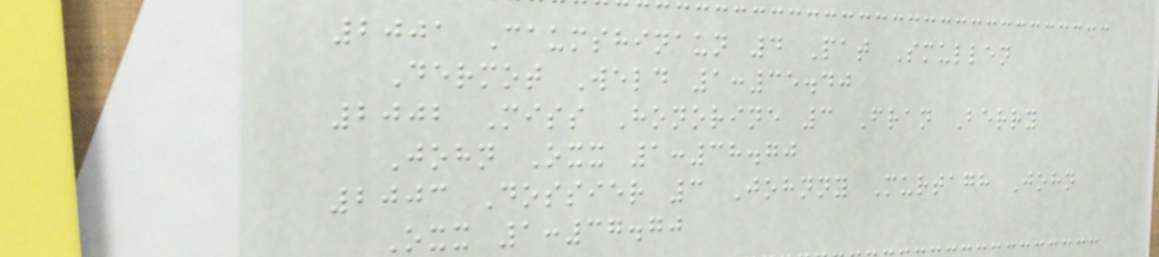2001 Caumshinaun 4 Pat Smullen
Dermot Weld 1:35.40
2002 Miss Honorine 3 Fran Berry
John Oxx 1:38.70
2003 Dossier 3 Johnny Murtagh John
Oxx 1:37.70
